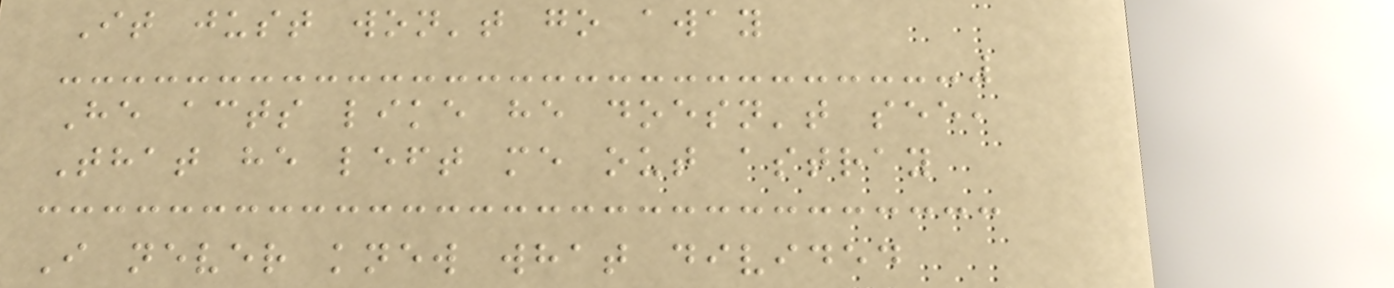It just won't go away
He acts like he doesn't see,
That he left me out astray
I never knew what divided
